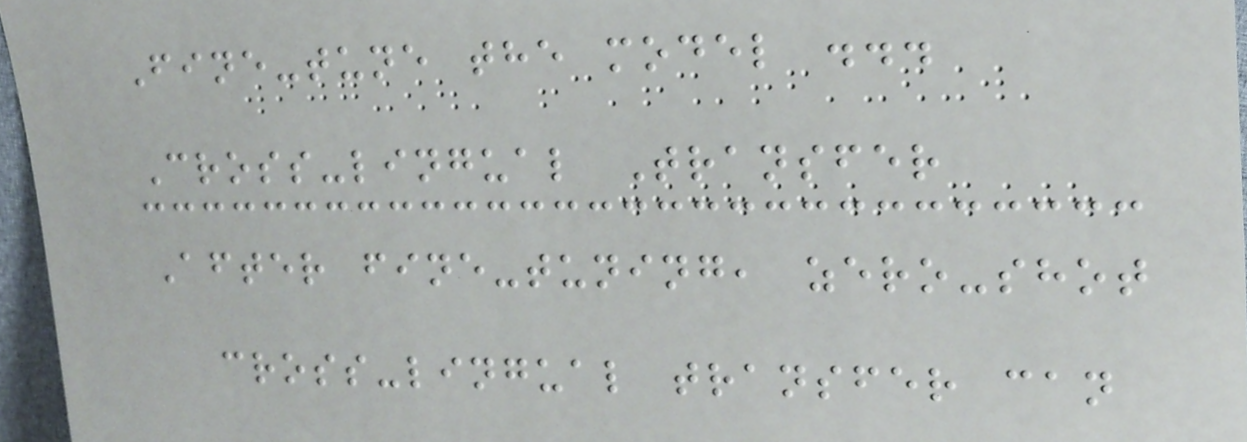Fine-tune the model ...
Cross-lingual Transfer
After fine-tuning, zero-shot
cross-lingual transfer can
